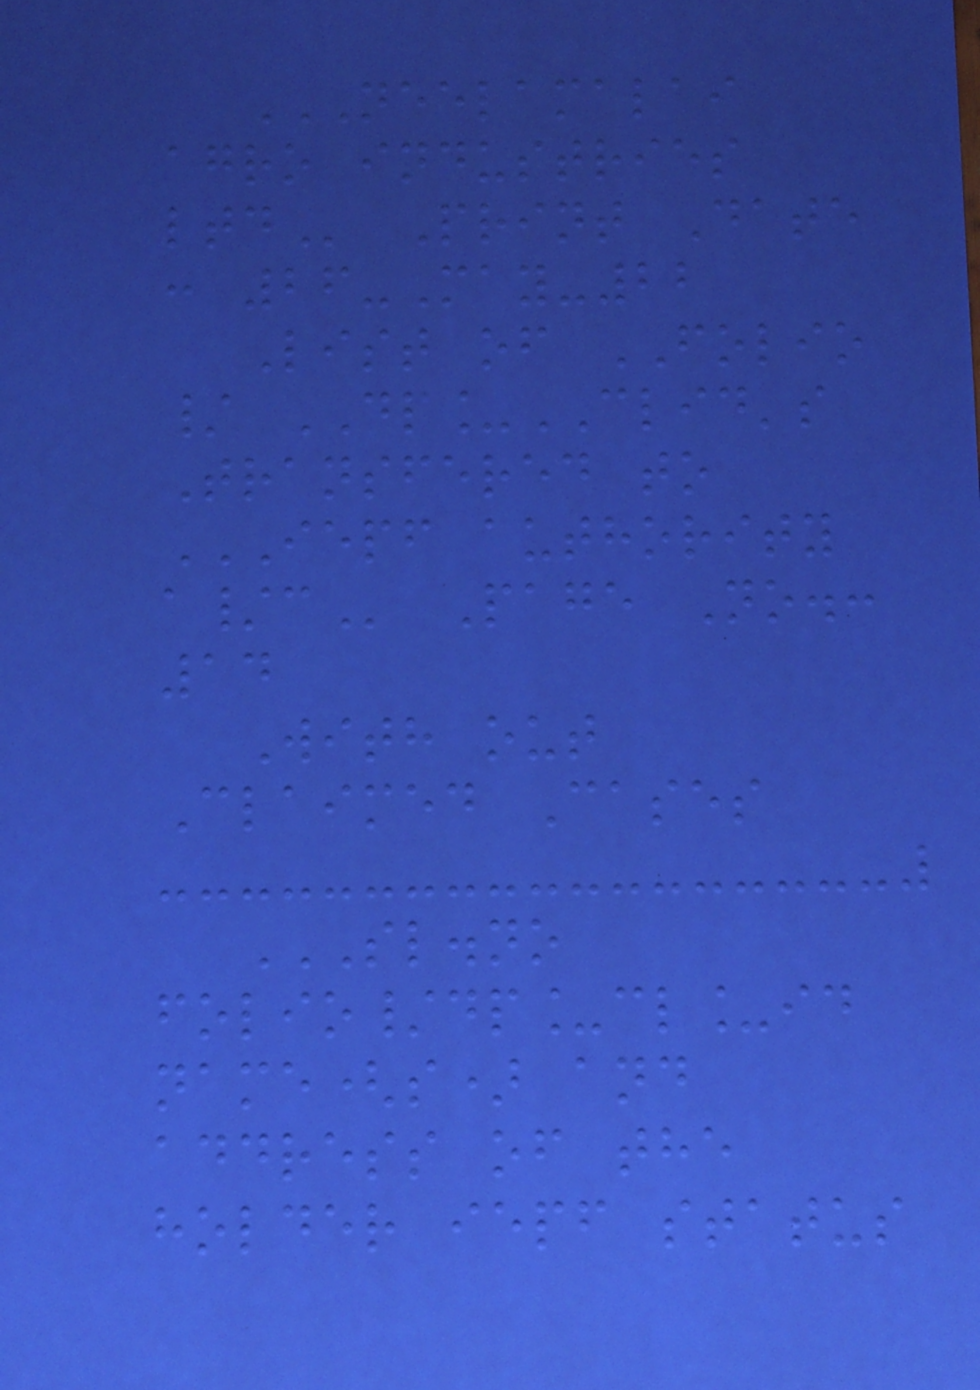NEELAMALAI
AGRO INDUSTRIES
LTD Print Date
: 26-May-22
List of FOLIO
/ DP_CLID's
Transfered to
IEPF AUTHORITY
A/C Page No.:
14
With out
Claimed Cases
SL.NO
FOLIO/DP_CL_ID
NAME(S) AND
ADDRESS OF THE
HOLDER IEPF STATUS
